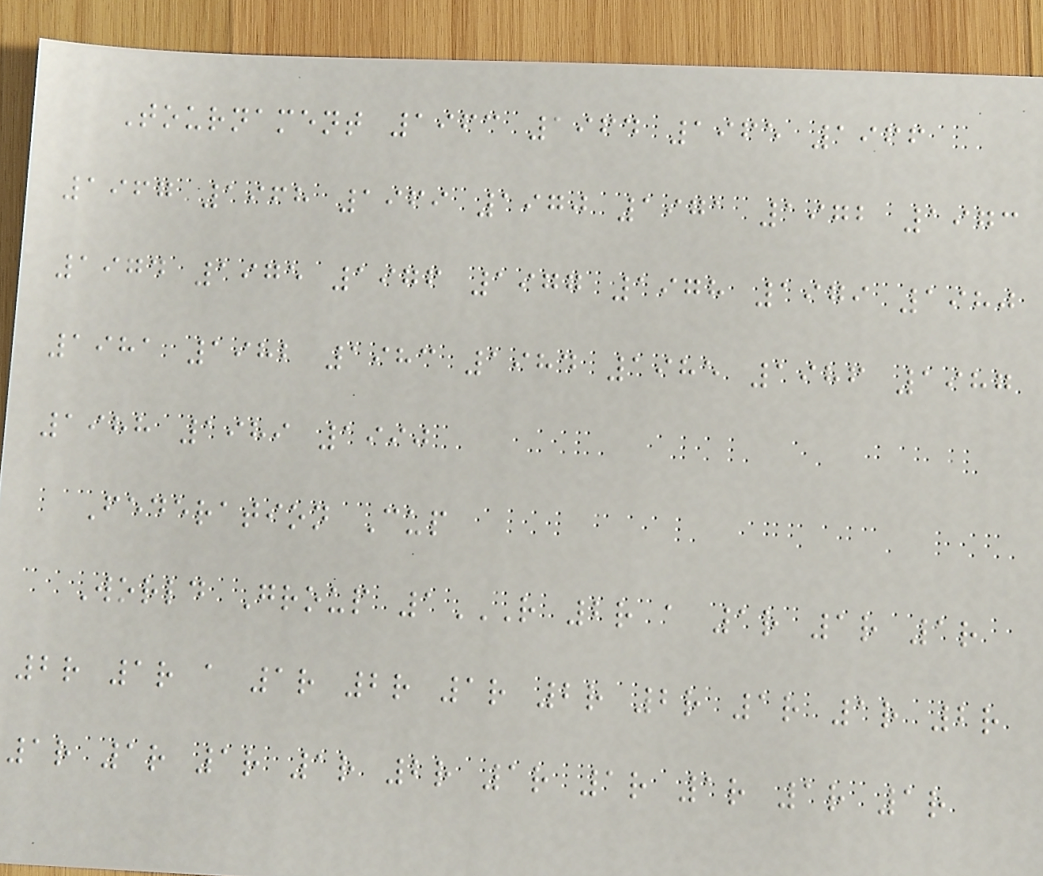Tournament 1963 1964 1965 1966
1967 1968 1969 1970 1971 1972 1973
1974 1975 1976 1977 1978 1979 1980
1981 1982 1983 1984 1985 1986 1987
1988 1989 1990
Federation Cup
World Group 1R 2R A 1R 1R 1R
2R 1R A 1R 2R 1R 2R 2R 1R 1R 2R
1R 1R 1R 1R 2R 1R 1R 1R 1R 1R
